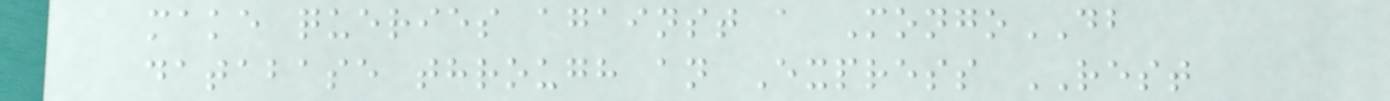make queries against a MongoDB
database through an Express REST
